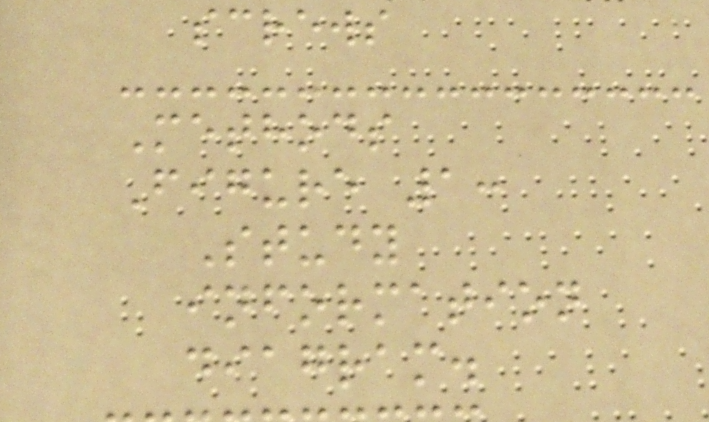screws
Methods
Figure 1:
Study
information
diagram.
